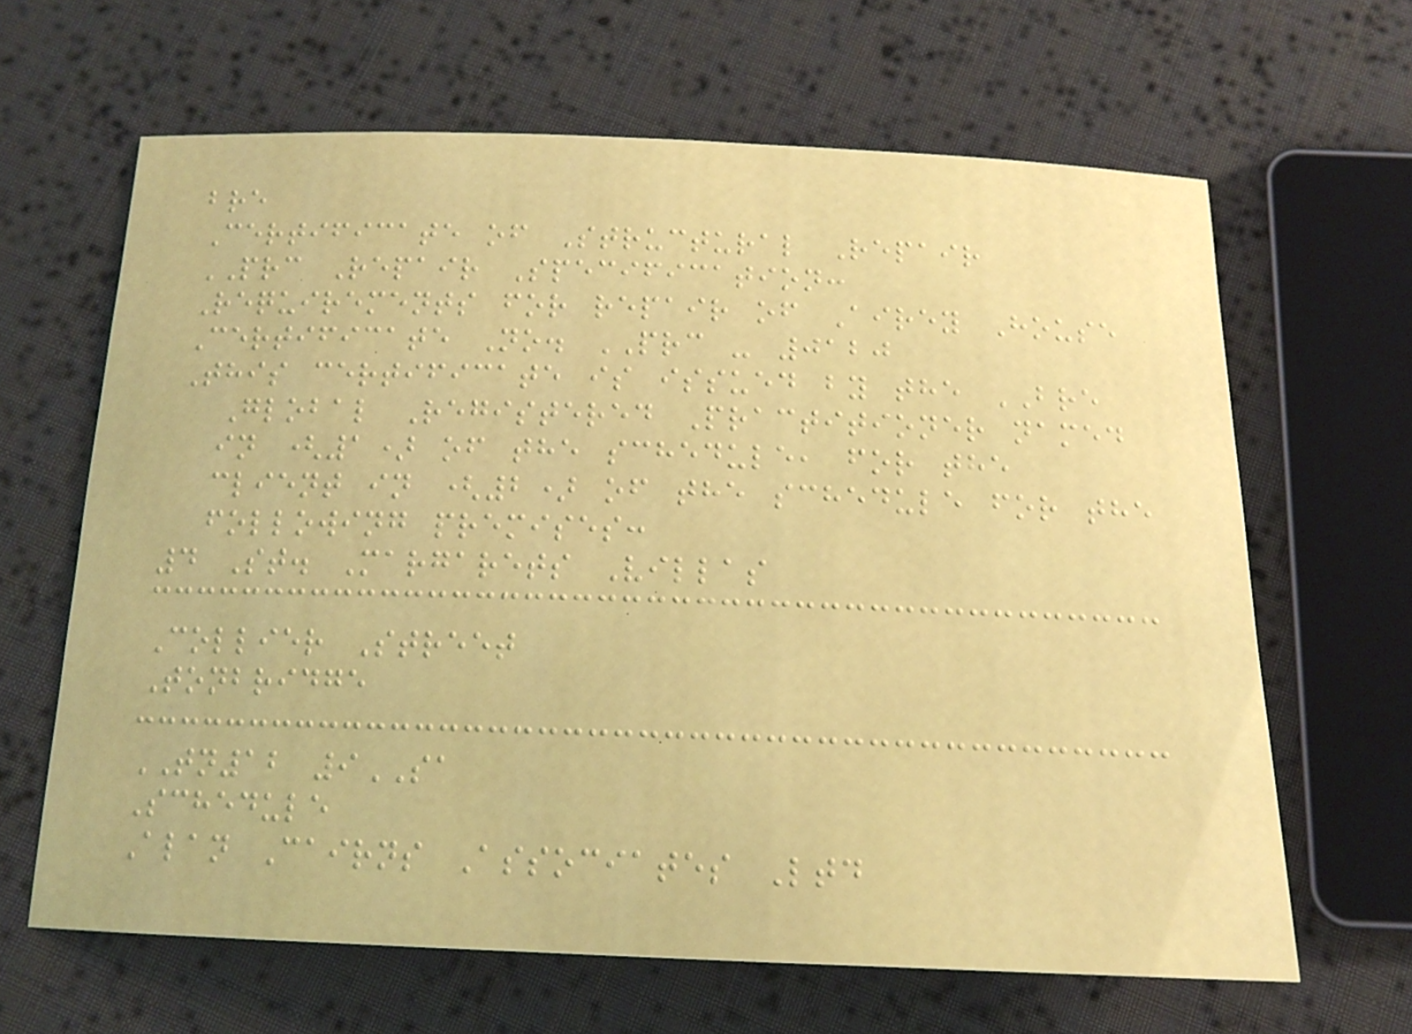bre
Certificate of Structural Repair
PRC Repair Specification:
Requirements for repair of Airey House
Certificate No. PRC - 0120
This certificate is issued by the BRE
Global Registered Practitioner named
in (1) of the schedule, for the
client in (2) of the schedule for the
following premises:
4 St. Margarets Villas
Collier Street
Tonbridge
TN12 9SA
Schedule
Alan Cairns Associates Ltd
